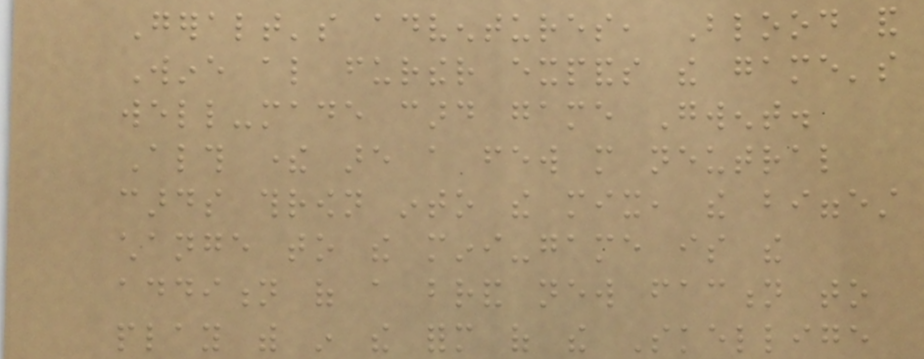Geralt's adventures, Blood and
Wine also further expands the game's
well-made card game Gwent.
Although there are a few more neutral
cards thrown into the mix, the biggest
change to the mini-game is the
addition of a brand new faction to
play with in the form of the Skellige
